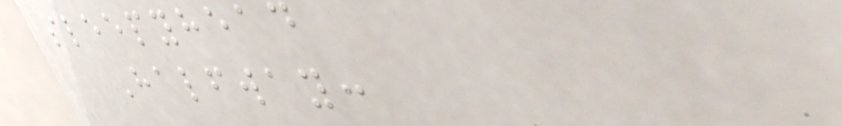sleepyhead
Halfway:
